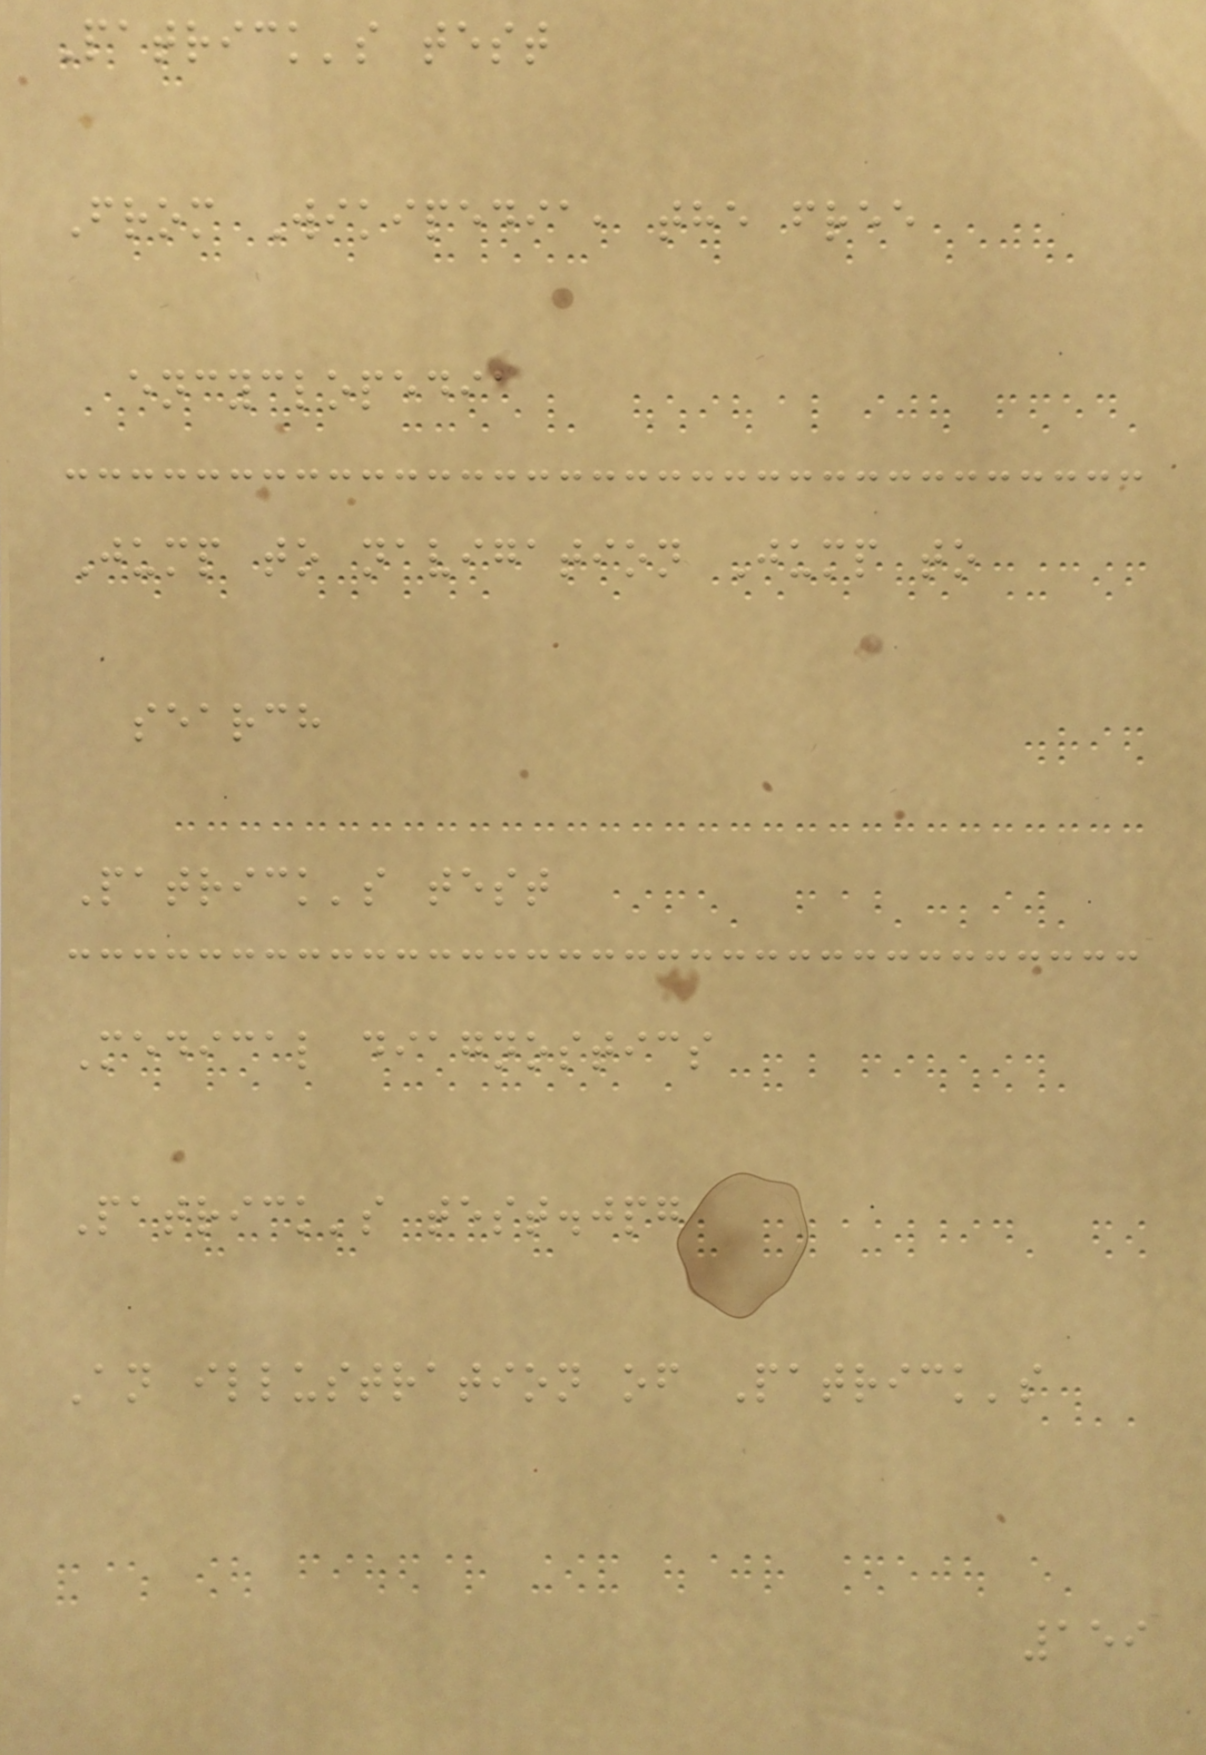Patrick's test
From Wikipedia, the free
encyclopedia
Jump to navigation Jump to
search
Patrick's test
Medical diagnostics
Patrick's test.jpg
An illustration of Patrick's
159
